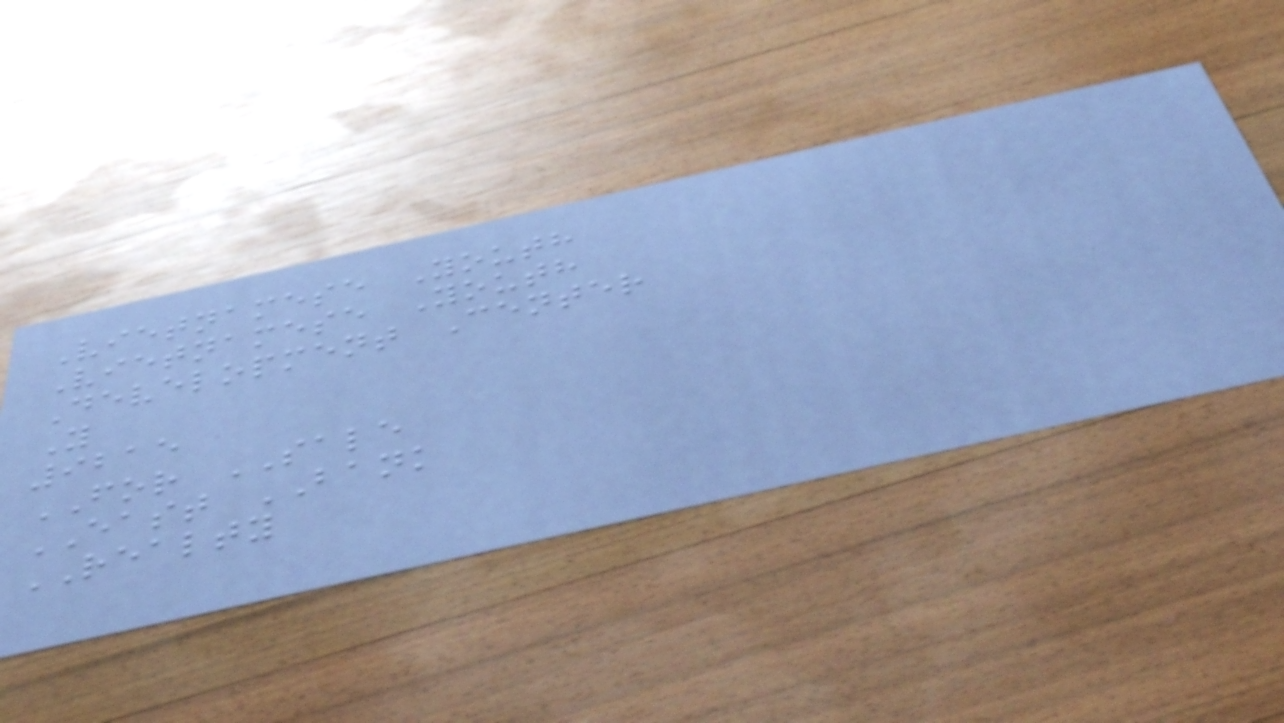Vietnamese Youth
Vietnamese Youth
Development Center
Y
9215
FOR SALE
EAST BANK
REALTY
